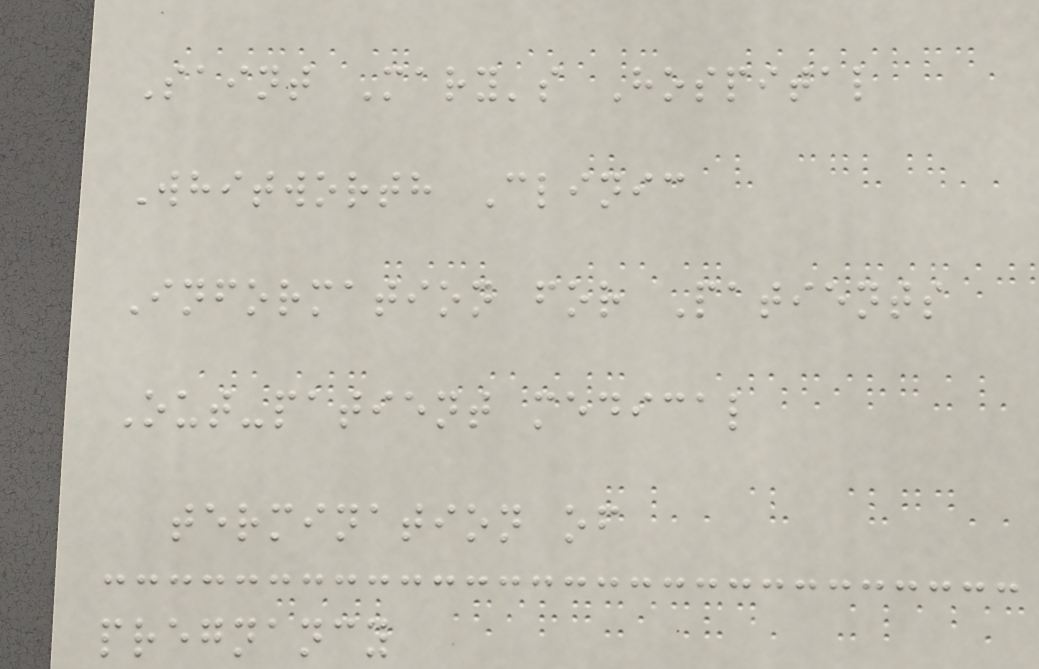Saint Mary's Hospital
Whitworth Clinic
Information for Patients
Out-patient medical
termination of
pregnancy
